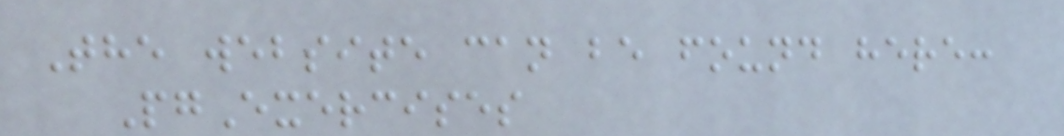The website can be found here:
PgExercises
